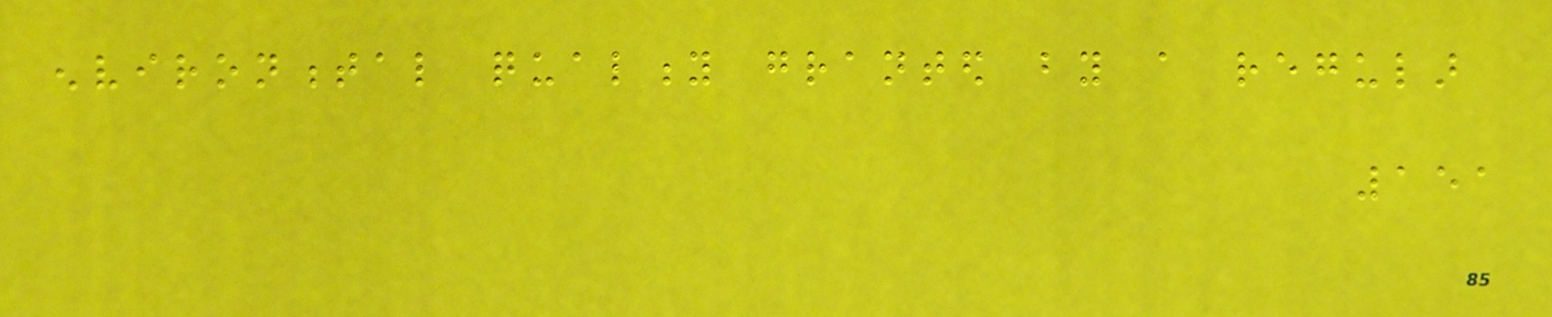environmental quality granted by a regular
151
